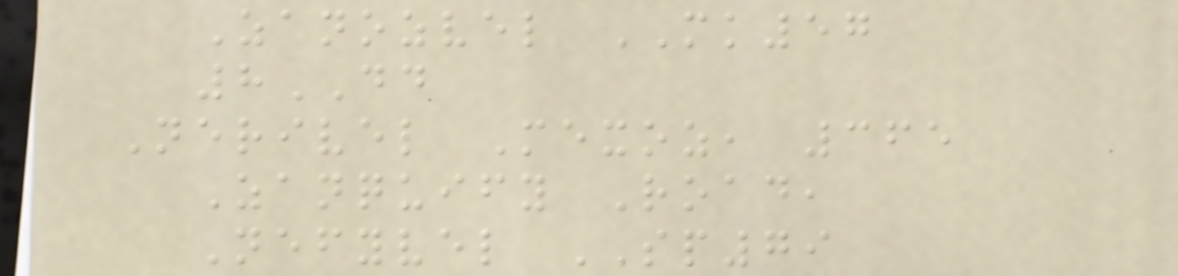Zanozvel MK57
8DD
Nerivel Mexoz, 365
Zanquify Road,
Nefyvel SP79
